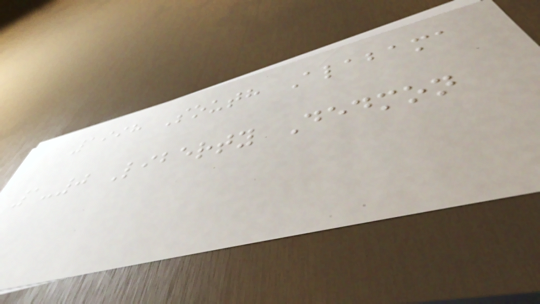1998 South Alabama
1-0 Liberty Dedmon
